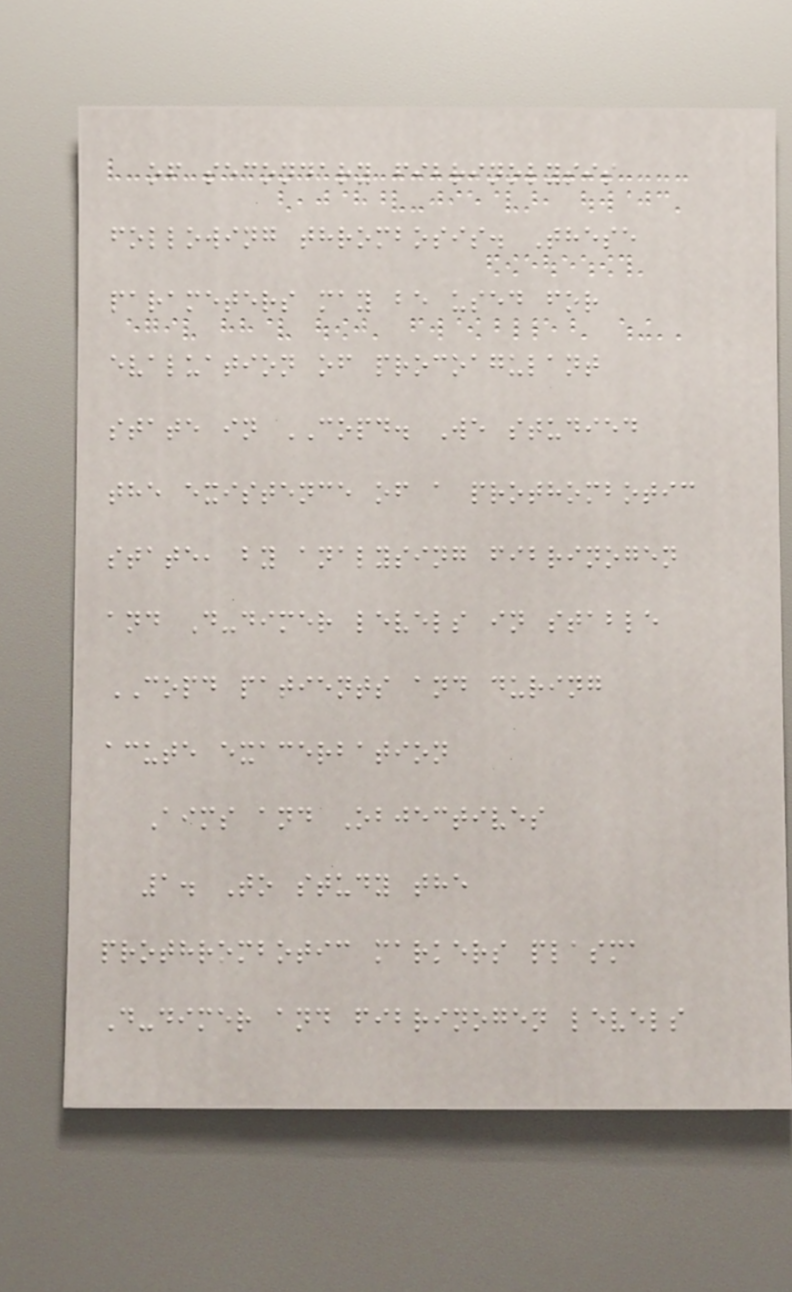of secondary fibrinolysis
following thrombosis. These
parameters may be used for
evaluation of procoagulant
state in COPD. We studied
the existence of a prothombotic
state, by analysing fibrinogen
and D-dimer levels in stable
COPD patients and during
acute exacerbation
Aims and Objectives
1. To study the
prothrombotic markers plasma
D-dimer and fibrinogen levels
